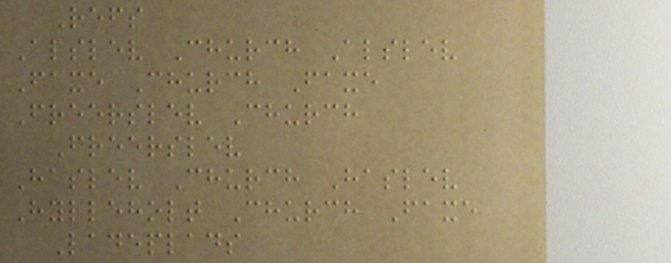Refs
Alslev Church Alslev
Faxe Church Faxe
Freerslev Church
Freerslev
Haslev Church Haslev
Hylleholt Church Faxe
Ladeplads
